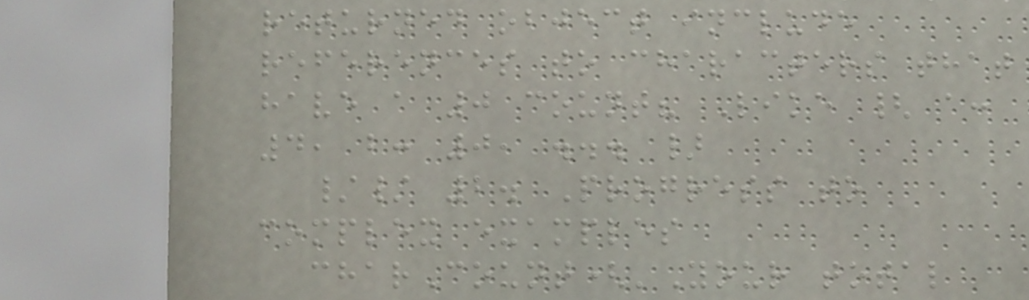returned object include
references to characters that
have a 0 count? Like { a:
4, b: 0, ... }
// 2. Progress to
complex examples
charCount('Your total
